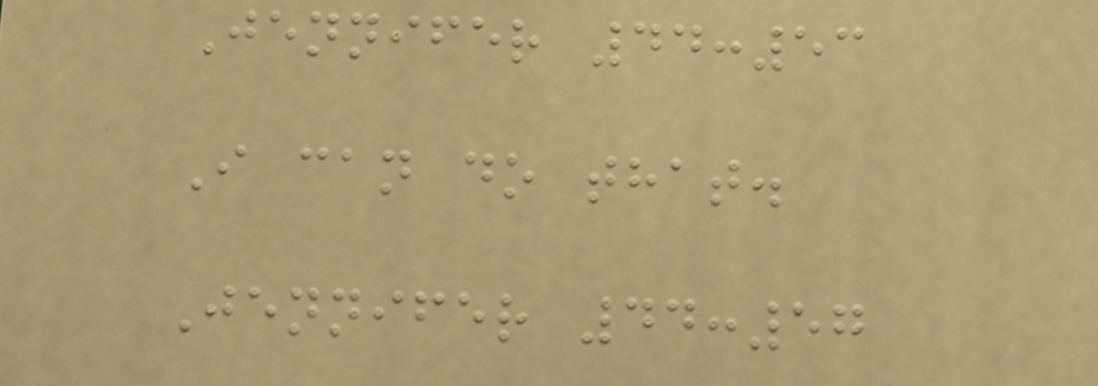Jennifer 44:53
I can do that.
Jennifer 44:57
